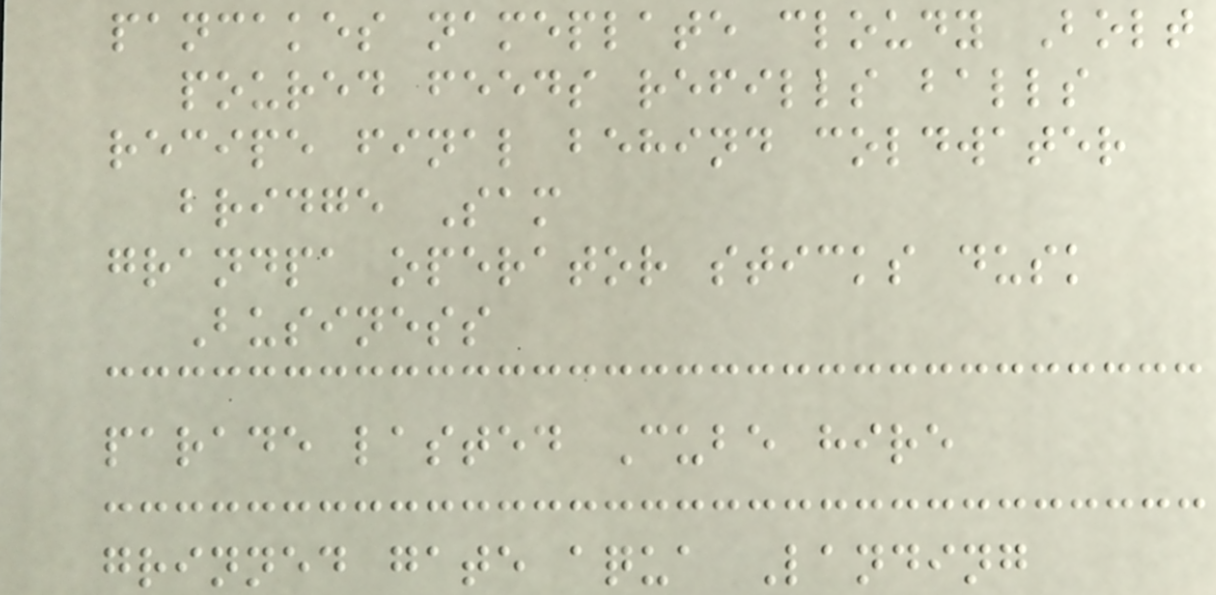pancakes nameplate cloudy Bolt
poured feeds refills balls
recipe final behind coldwater
bridge Sam
grandpa operator sticks dusk
Business
parade lasted Cube hire
grinned gate aqua Landing
